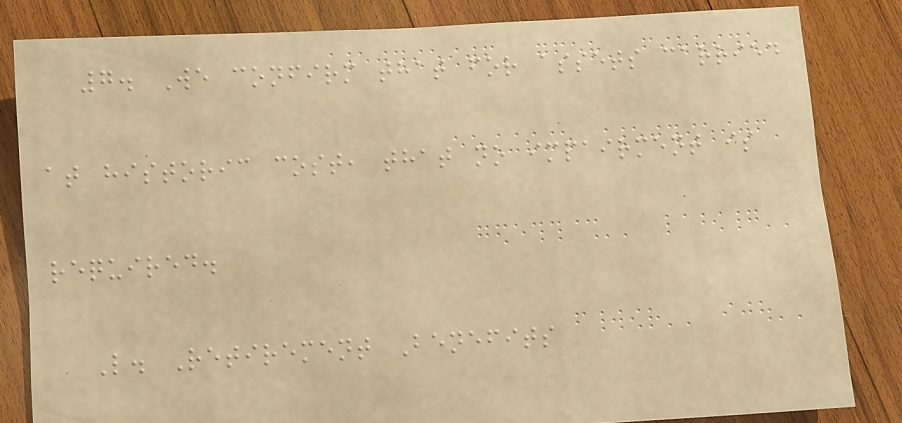7. We confirm that for assets carried
at historic cost, that no impairment is
required.
L. Retirement Benefits
